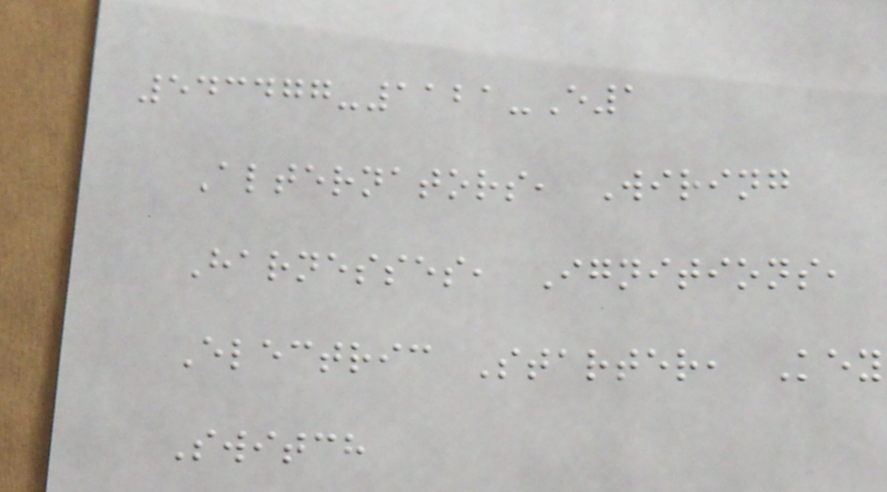543477-1121-E1
Alternators, Wiring
Harnesses, Ignitions,
Electric Starter, Key
Switch
